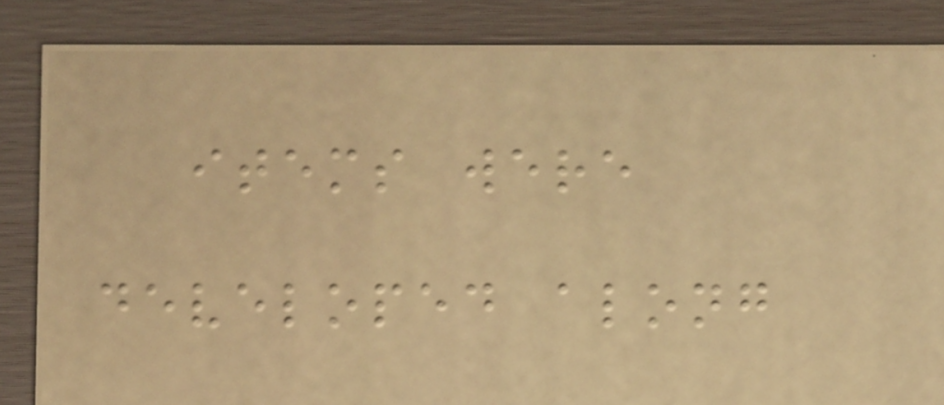items were
developed along
